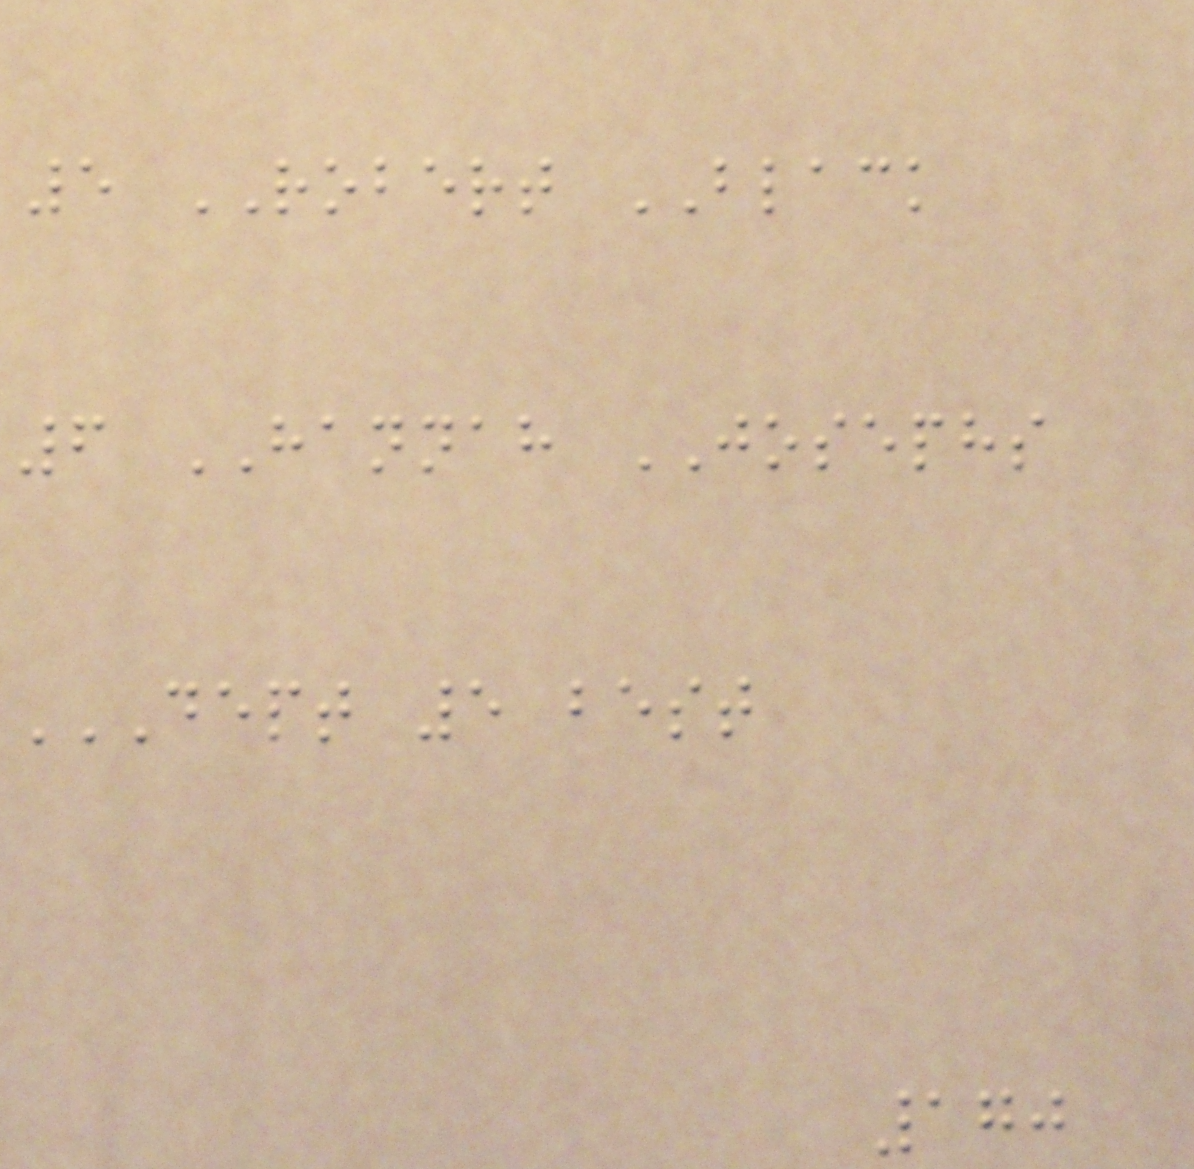5 ROBERT BLACK
6 HANNAH JOSEPHS
DEPT 5 BEST
170
